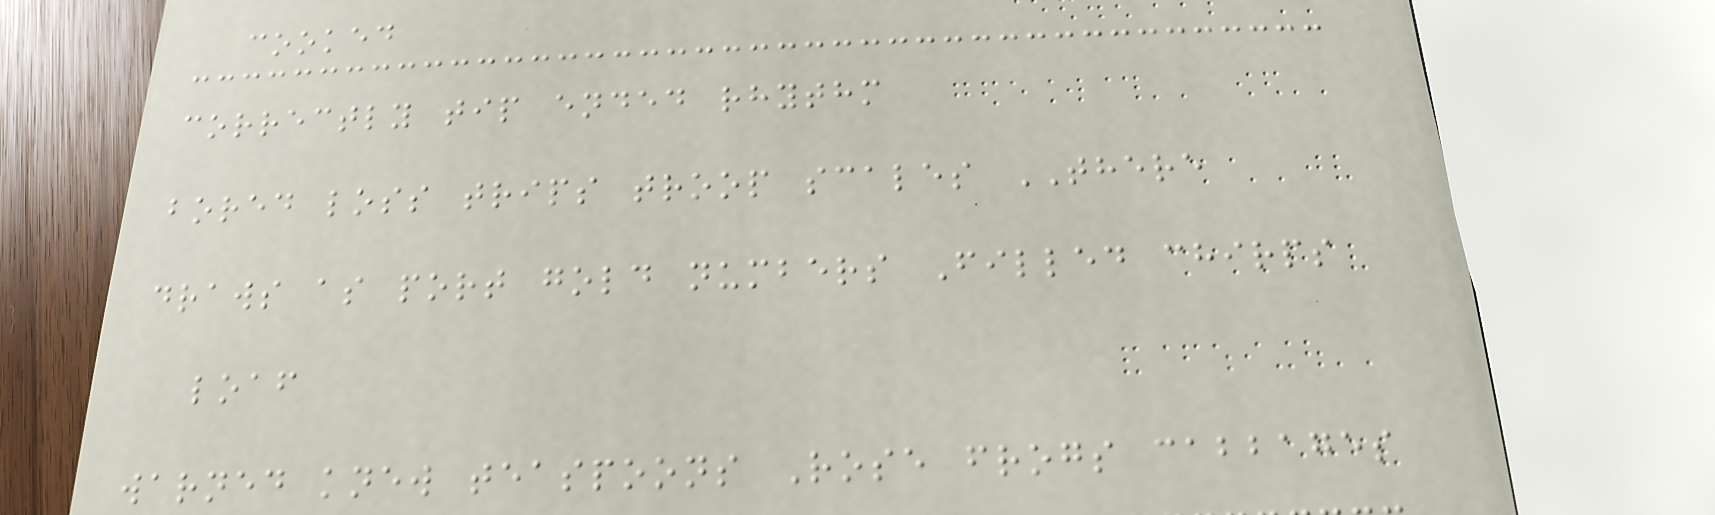cooked
correctly tip ended rhythm
bored loss trips troop scales THERE
draws as port gold numbers Filled chirps
loaf
warned knew teaspoons Rose frogs cabbages
